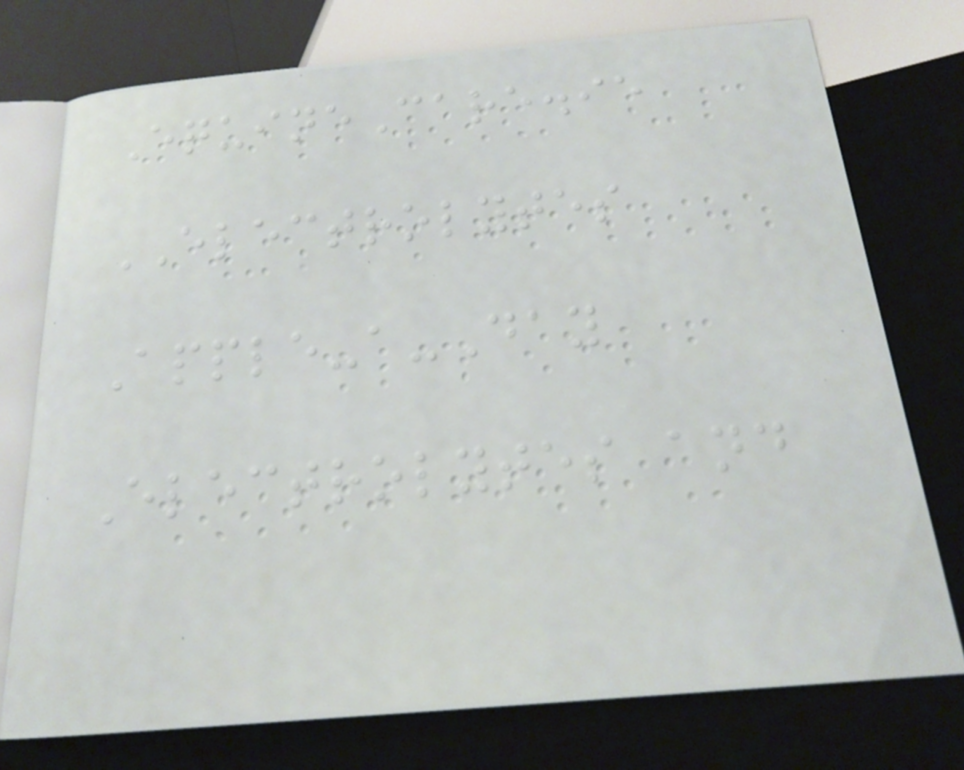EquineCare.ie
ELECTROLYTES
Apple-a-Day
Electrolytes and
